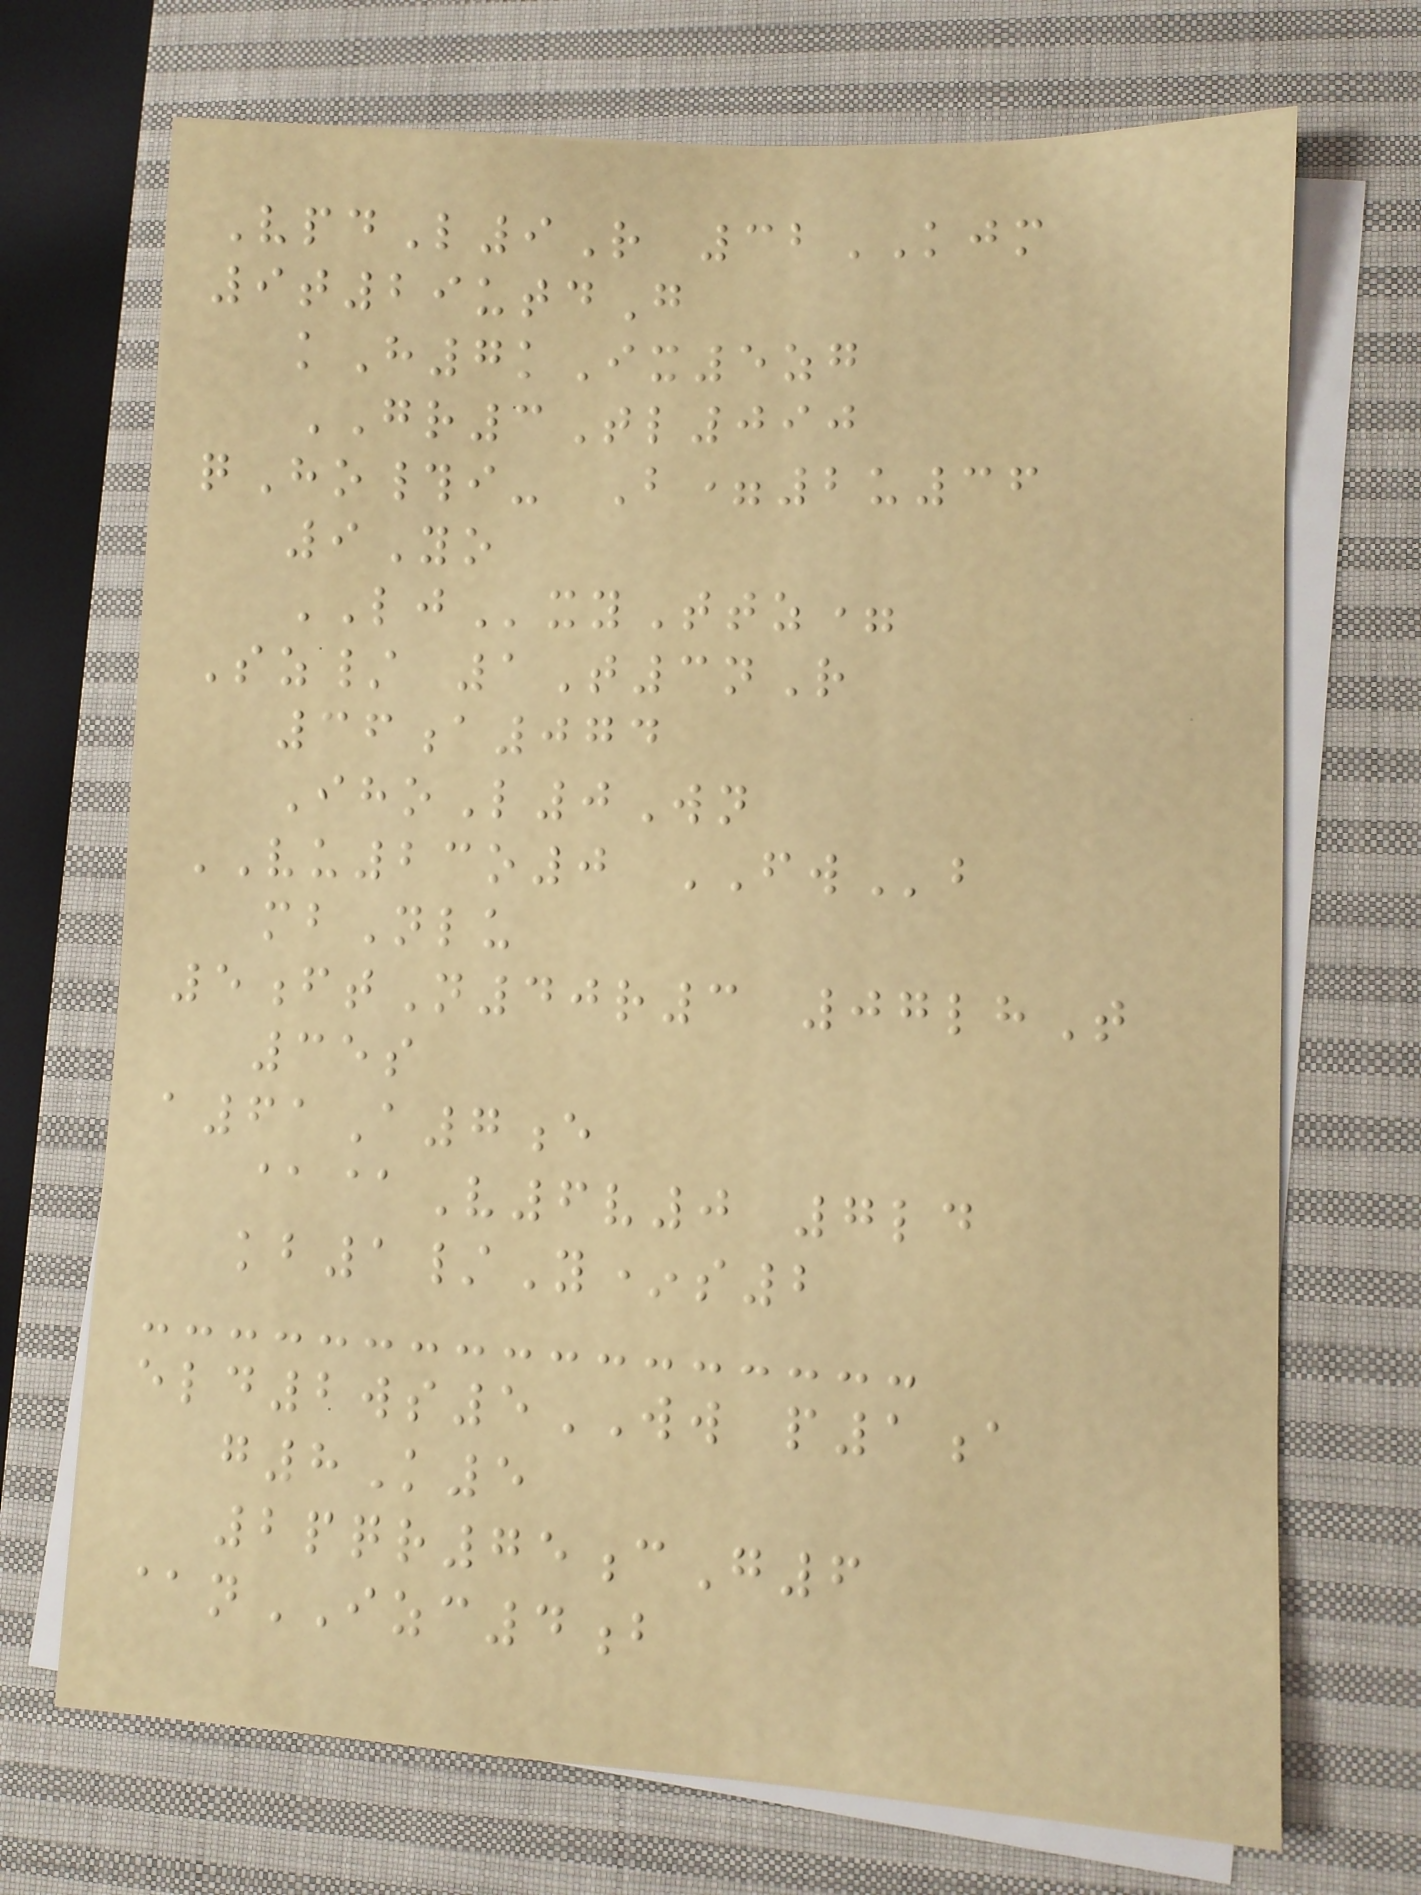VpdL9R 32KJM
9t29utdG
kH7kIx5zg
GR3Tl090
qHo#i- B=2u36
9Yo
LJxyTtz=
Sz/ 1T3nR
36a074
IhoL0Wn
VU23o0 FWb
mbNlu
5ftN40r3 07lhT
35s
a61A7e
@@V6v0 7ld
kb1/Y*s2
eld2ws5WW p1a
g8K5
2pqr75cG6
@nIZC4b
